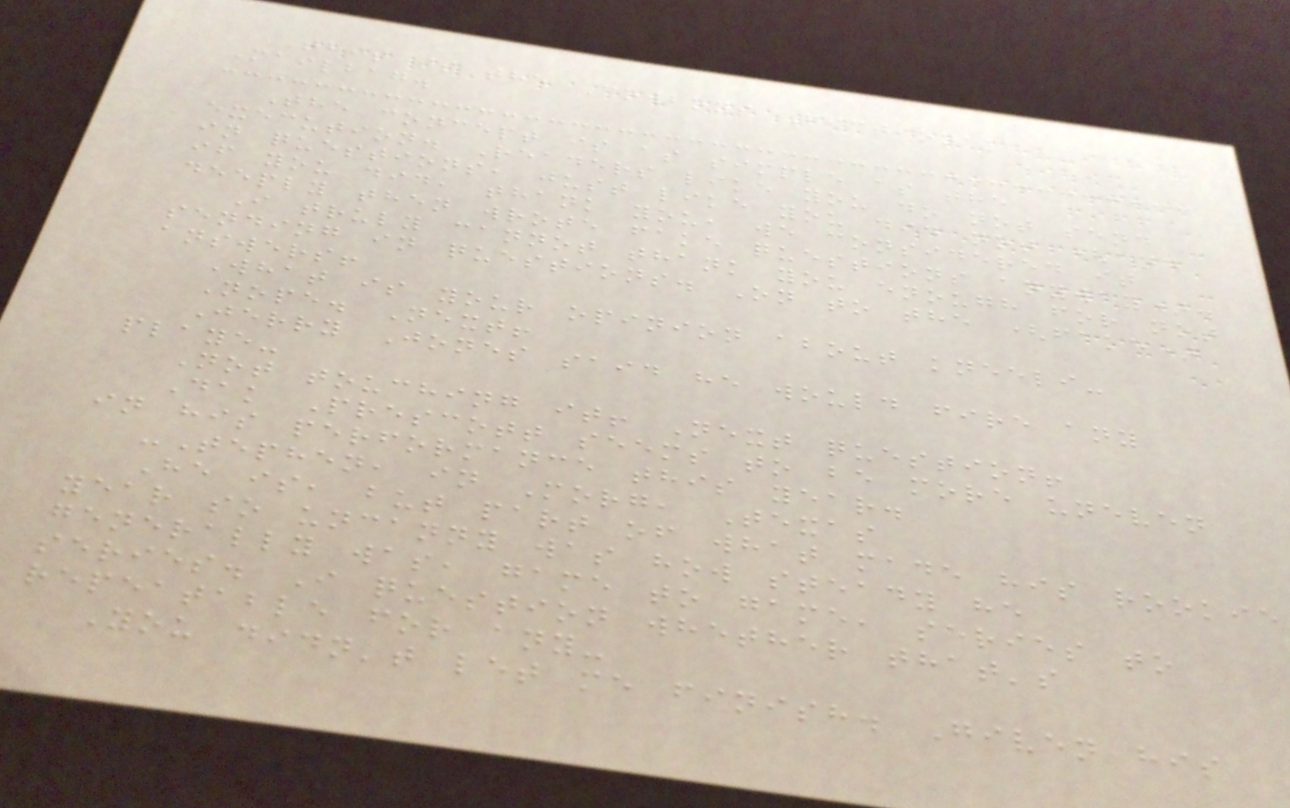This is the Cowboys Fictional
Mailbag.
The concept is as simple as the
execution. Readers like you do not send
in questions, just like you did not (and
if you did, thank you, we considered it
deeply then wrote fake questions anyway).
I truly cannot thank you enough for not
sending in questions. On to the (fake)
answers!
What is your opinion about kneeli-
Nope. Next!
Jerry Jones said he would fire any
playe-
Not touching it! Next question!
Dak Prescott seems to be more uneven
in his performance this year.
-Tephen, in Morg, Texas
He is, but part of what made his rookie
year so uncanny was how steady he
generally was, game to game, series to
series. I question whether that's
repeatable for any-
You didn't let me finish. Given his
